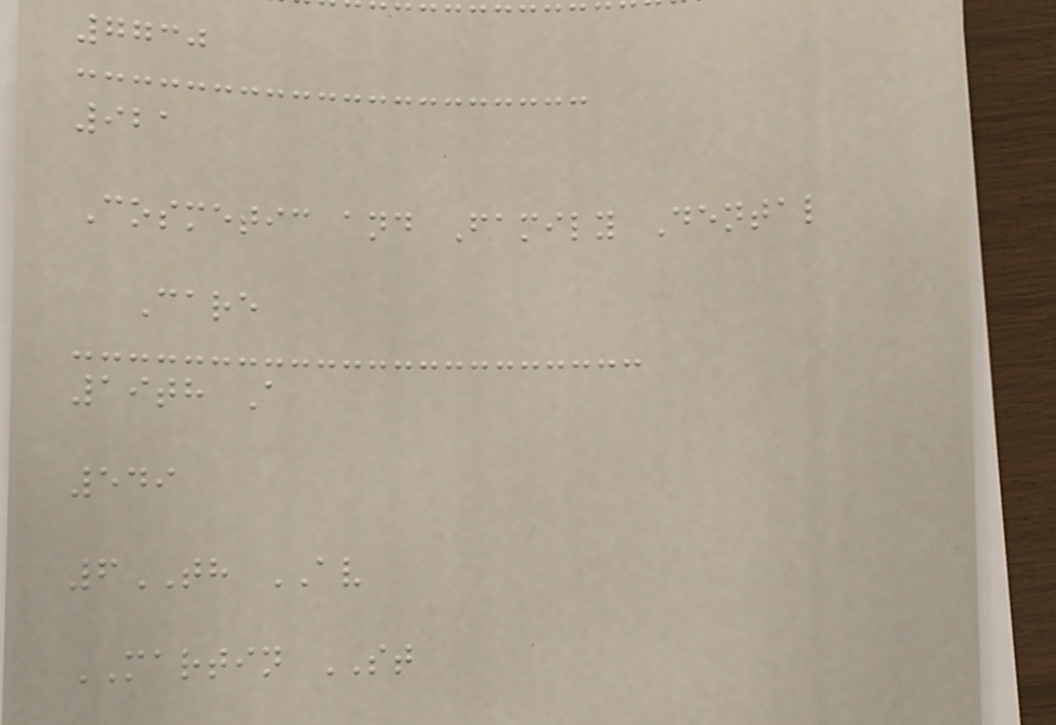7730
921
Cosmetic and Family Dental
Care
19th A
549
6TH AV
MARTIN ST
